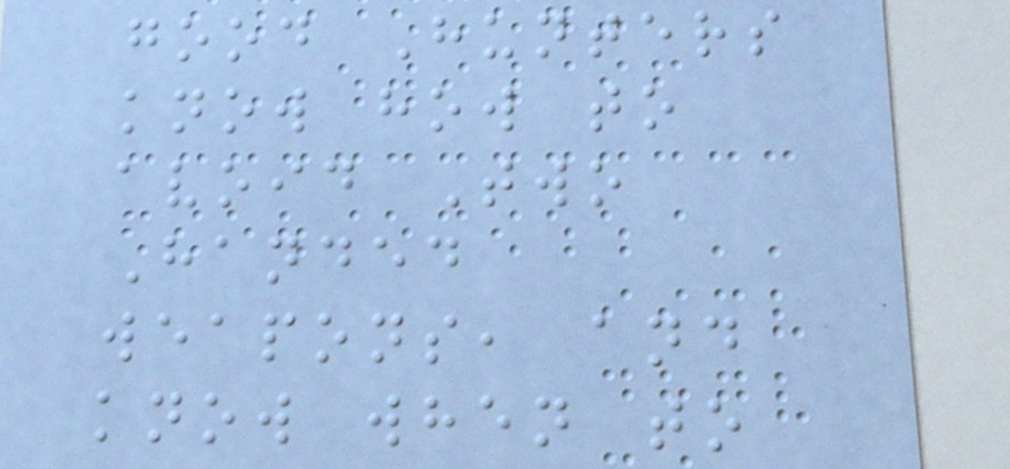good Hunters
know how to
avoid Two
Handed
weapons, and
know when to
